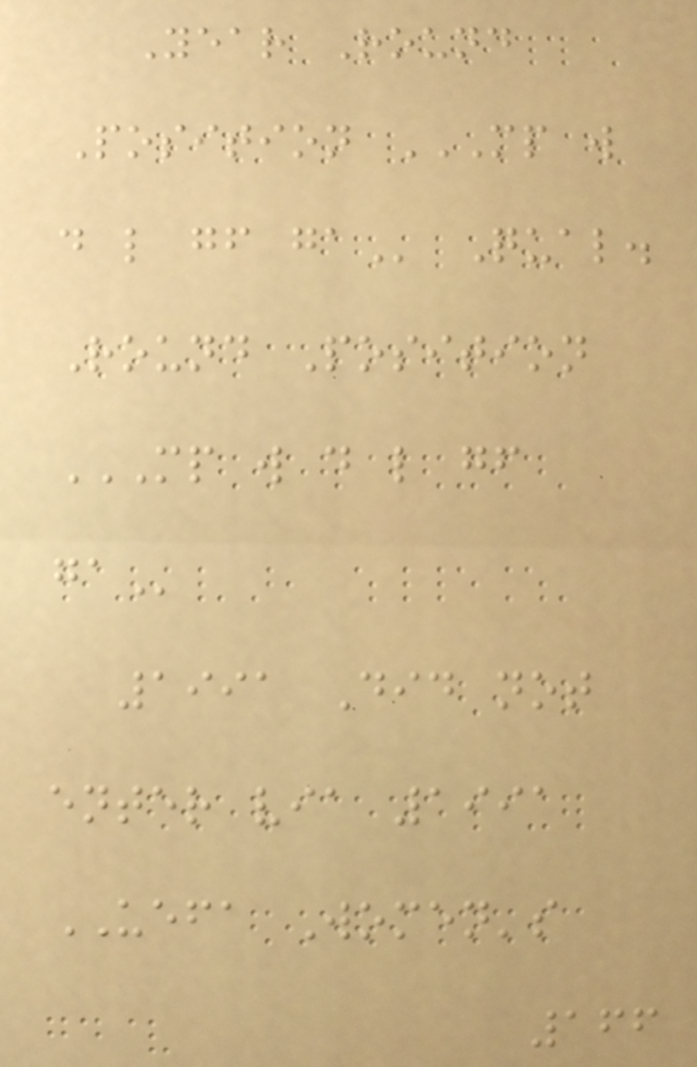Year Round
Position MP W
D L GF GA Qual.
Round Position
MP W D L GF
GA
1991 Did not
enter via 1991
UEFA Women's
166
